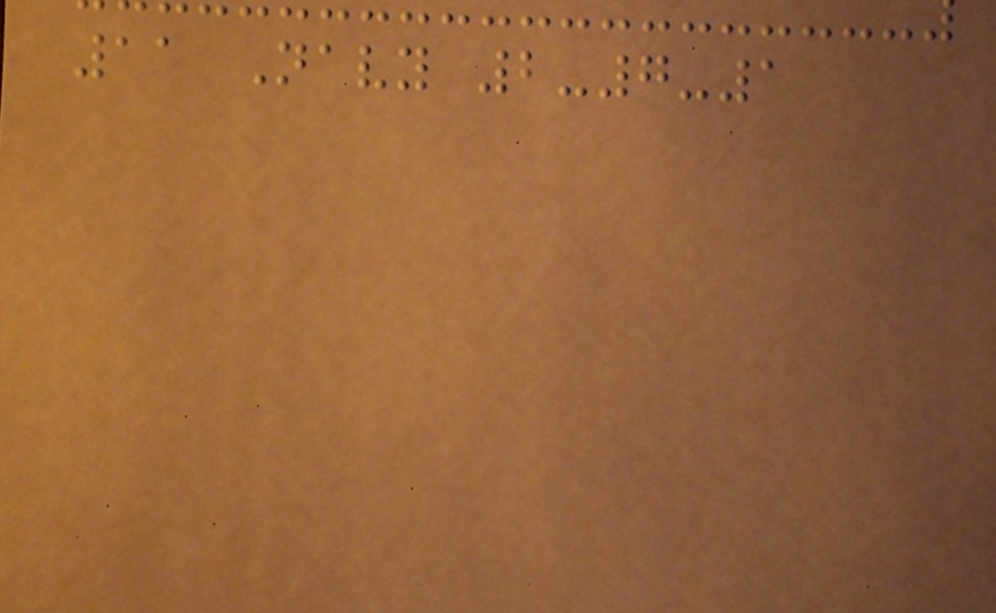11 Navy 2-7-1
